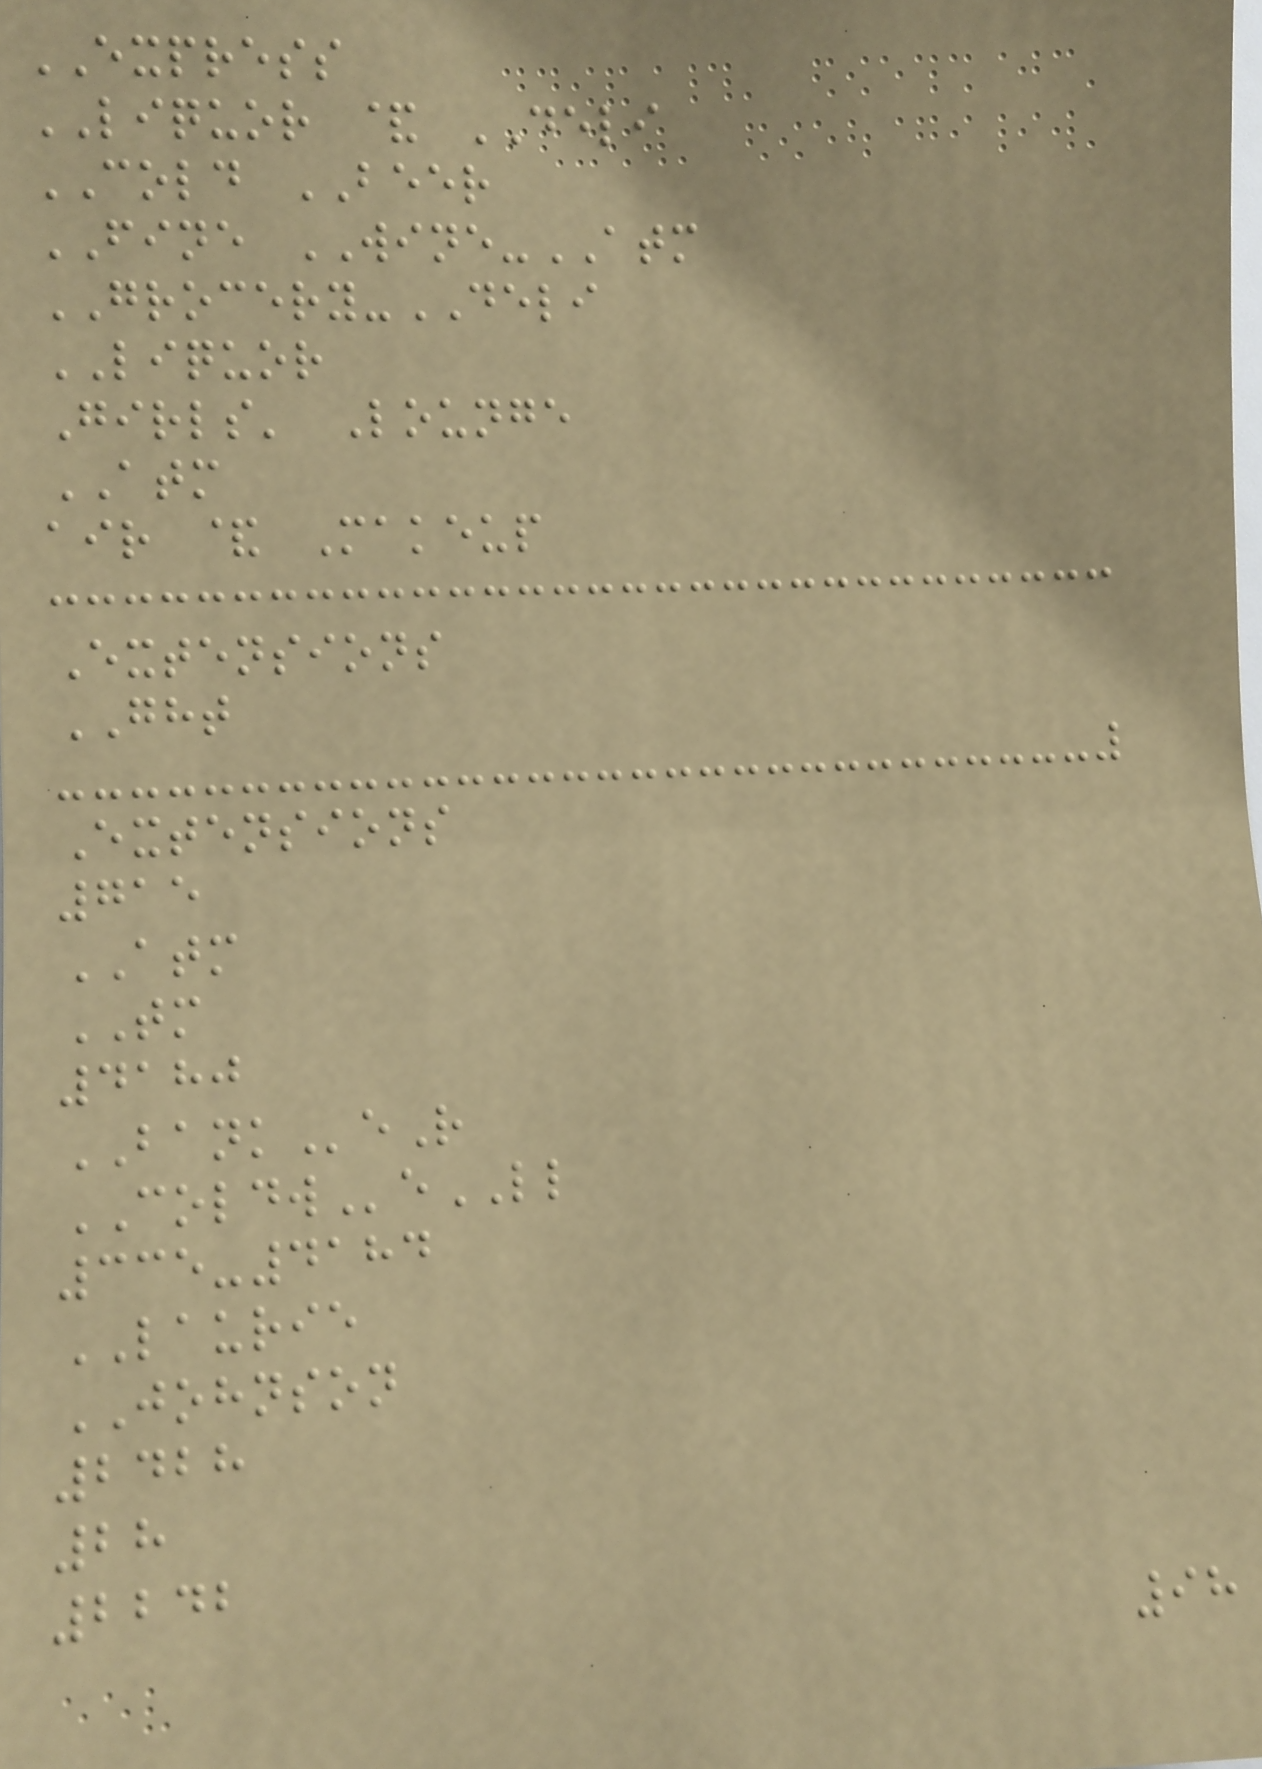EXPRESS
LIQUOR & DELI
COLD BEER
FINE WINE-ATM
GROCERY-DELI
LIQUOR
Girls' Lounge
ATM
air & Makeup
Extensions
GHT
Extensions
715
ATM
TM
4180
BANKeR
COLDWeLL
335-4184
LAURIE
JOHNSON
2428
28
2242
98
